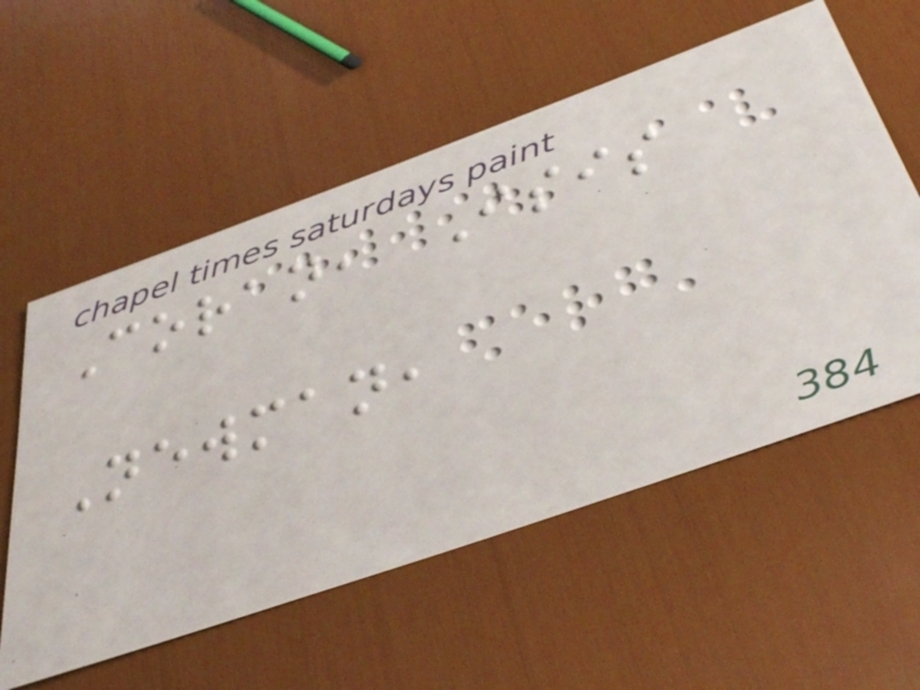Coran, Isis
Newman,
